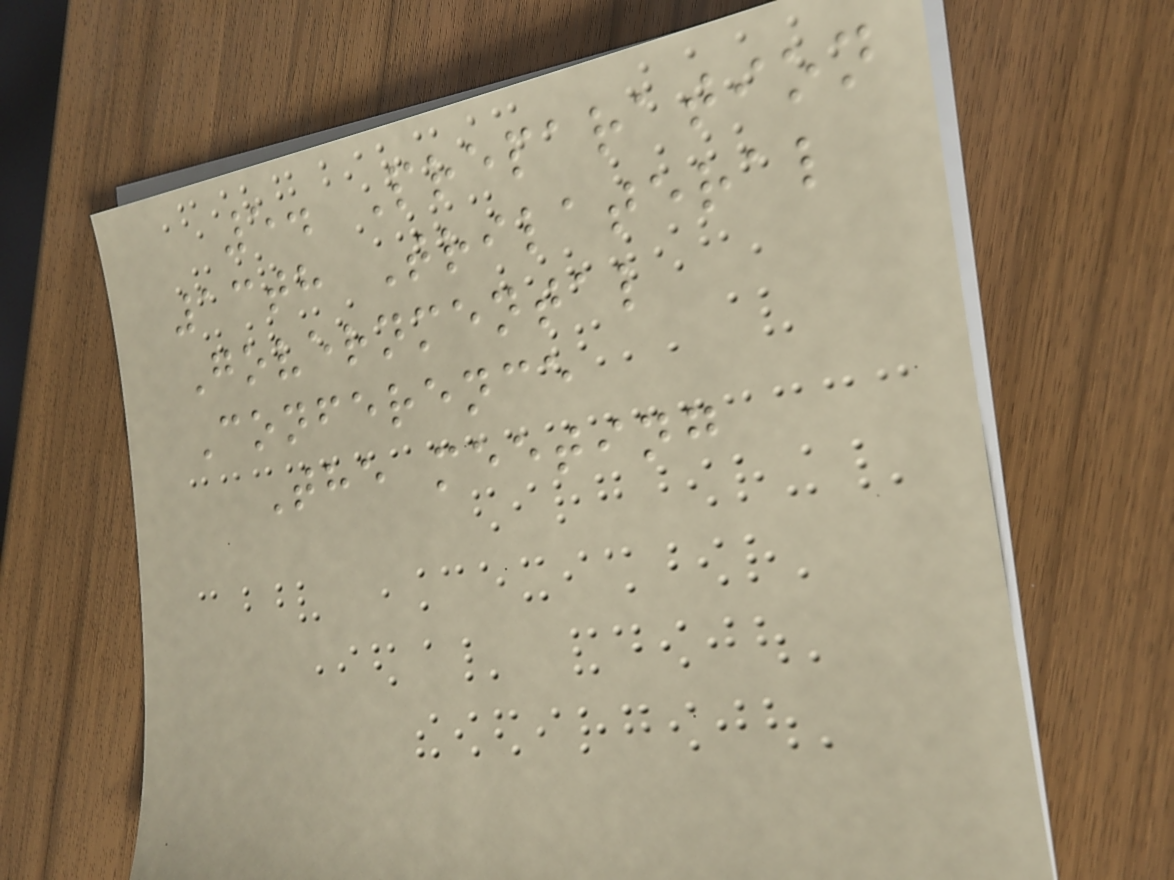5. Preparation
13th Trilateral
Governmental
Conference
The meeting
